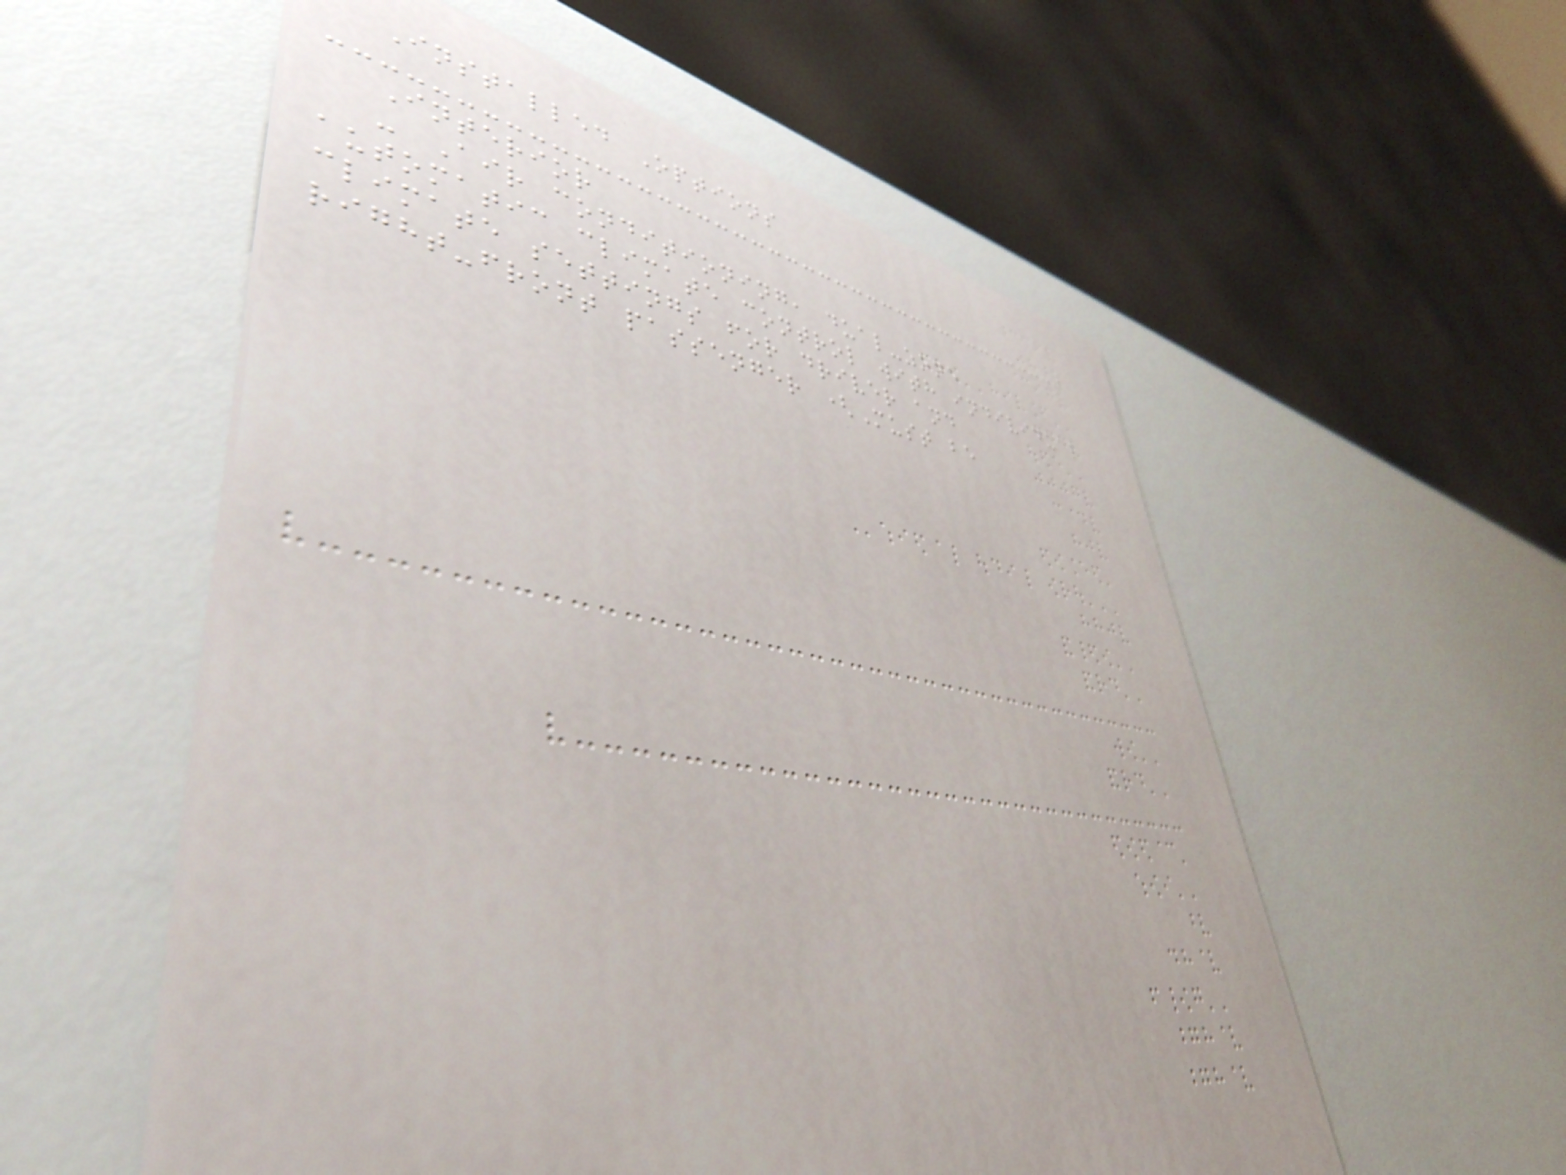Installed Options
Interior
- Air conditioning, dual-zone
automatic climate control with individual
climate settings for driver and
right-front passenger (Must be
